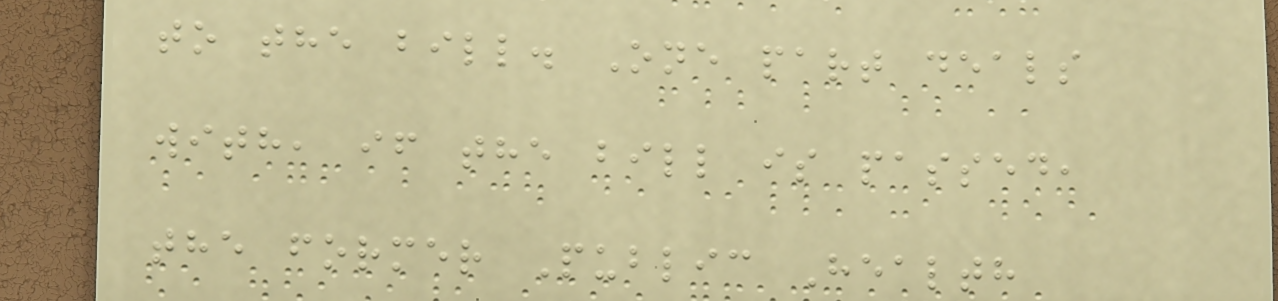to the bill. One part deals
with, if the bill is passed,
the former Public Health
